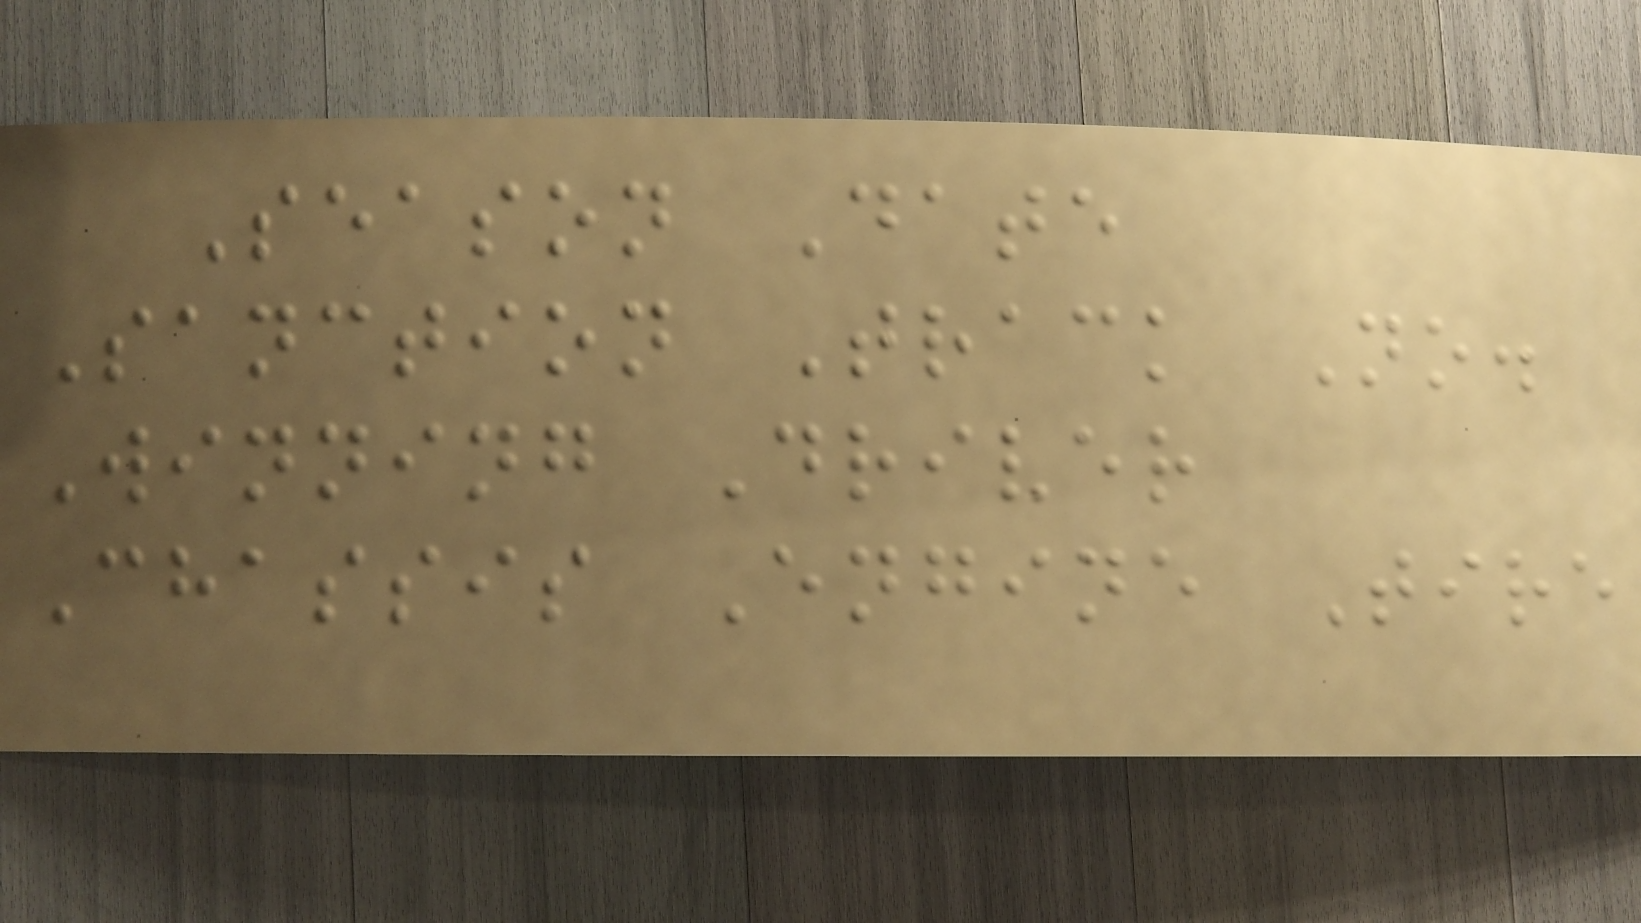Season Date
Sanction Track No.
Winning Driver
Chassis Engine Tire
